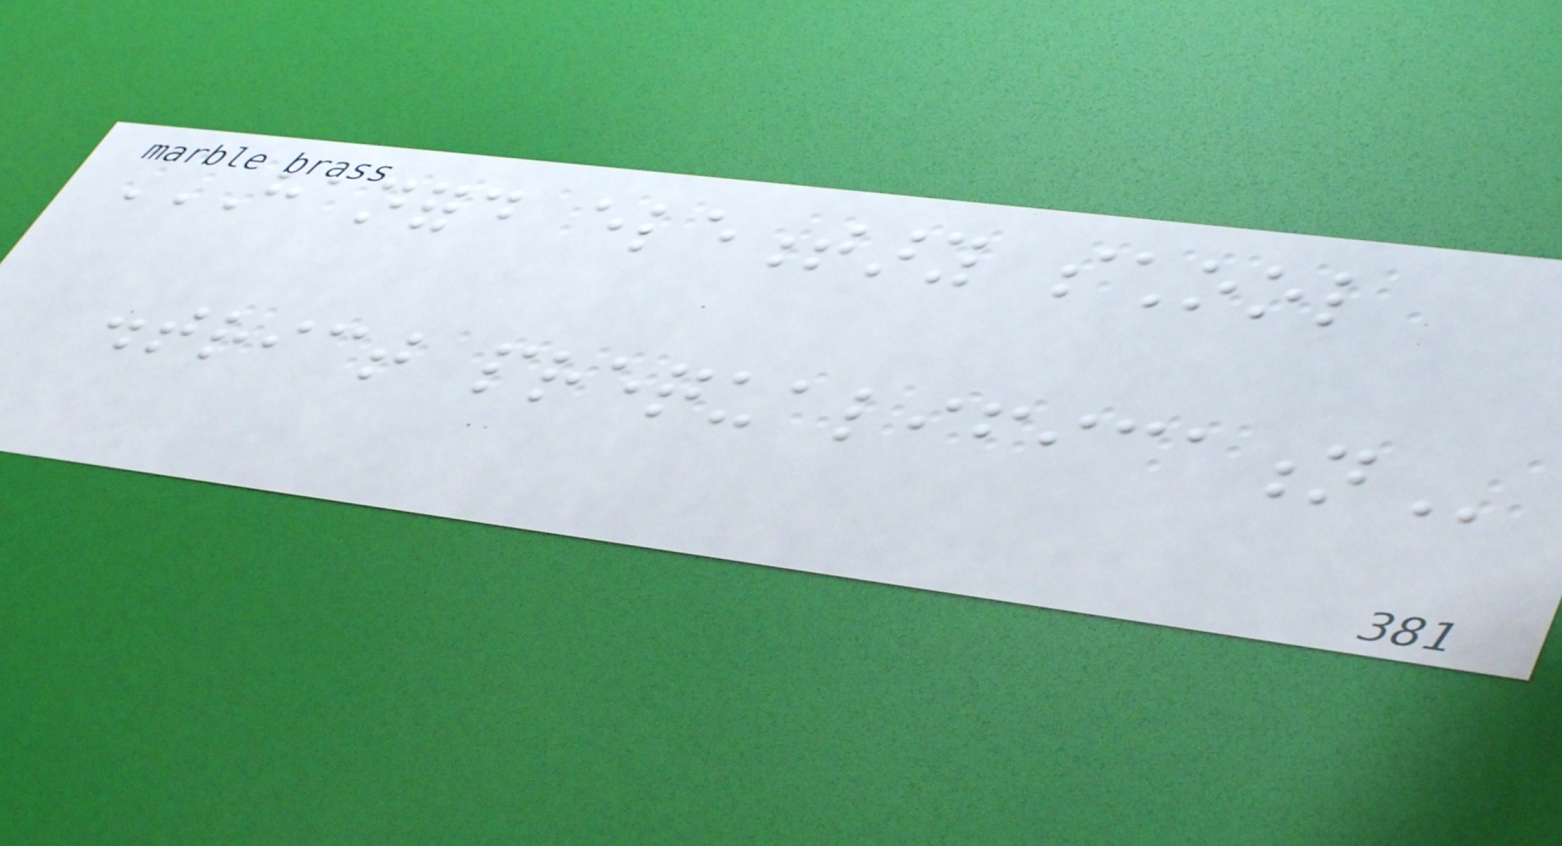HANFORD ELEMENTARY SCHOOL
DISTRICT PREQUALIFICATION
